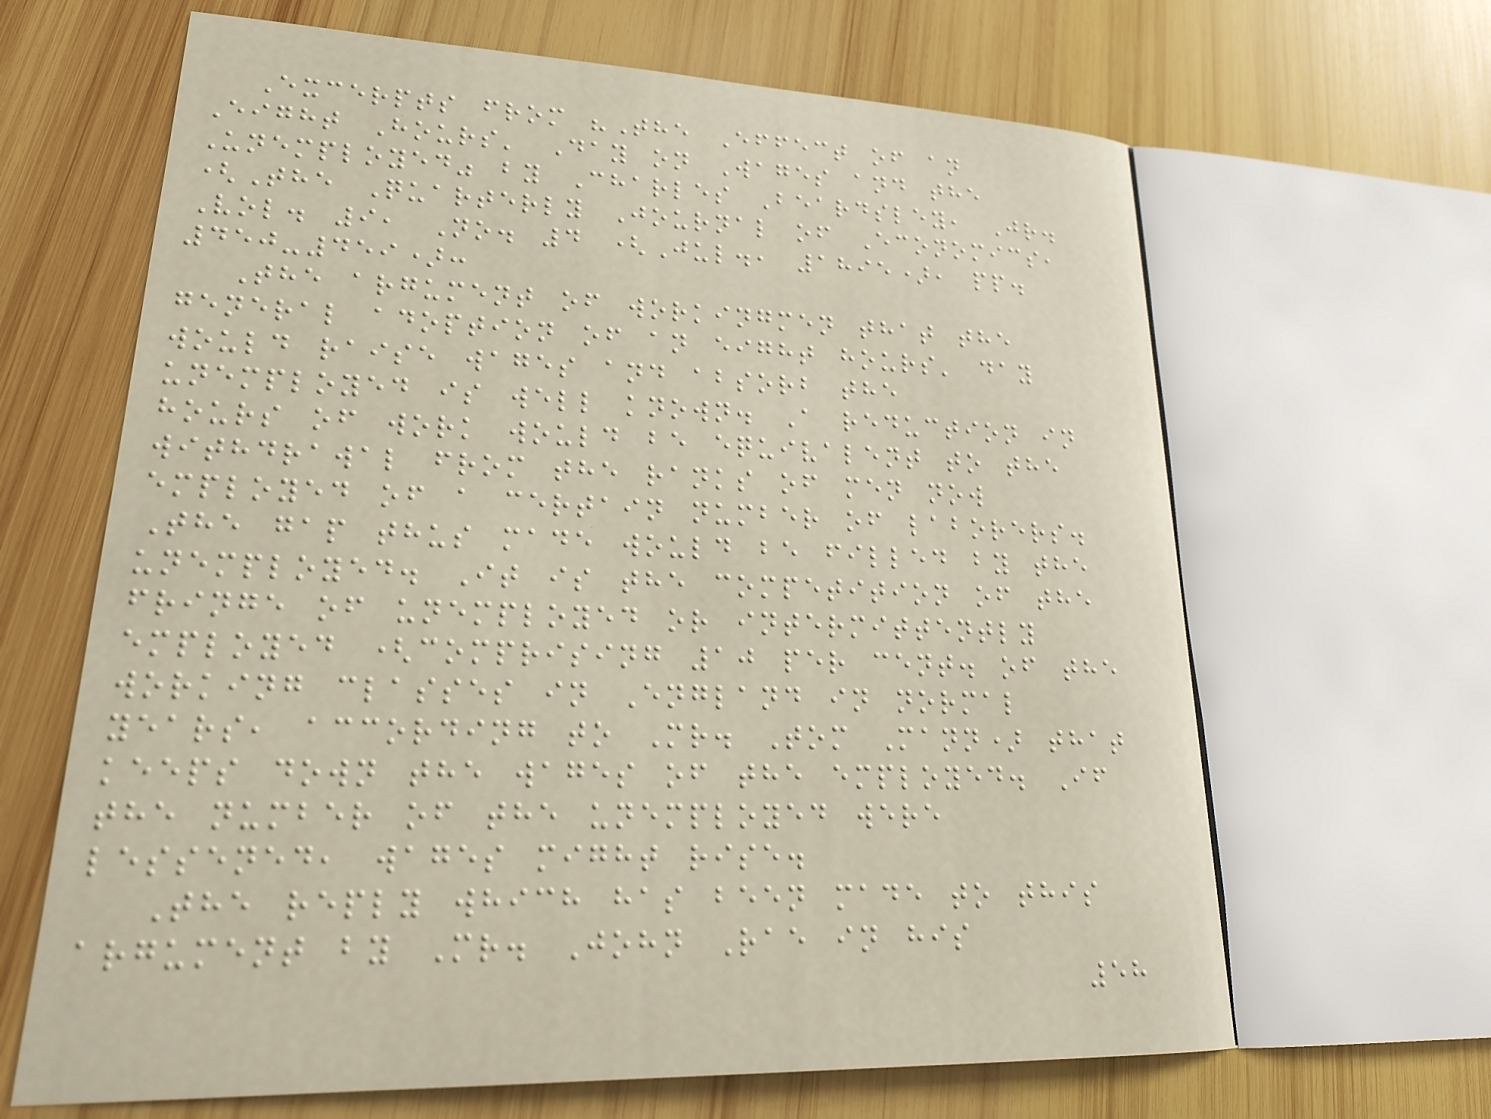Excerpts from "The Effect of an
Eight Hours' Day on Wages and the
Unemployed" by Charles Beardsley, Jr.
(The Quarterly Journal of Economics,
Vol. 9, No. 4 (Jul., 1895), pp.
450-459):
The argument of workingmen that the
general adoption of an eight hours' day
would raise wages and absorb the
unemployed is well known. A reduction in
hours of work would be equivalent to the
withdrawal from the ranks of men now
employed of a certain number of laborers.
The gap thus made would be filled by the
unemployed. It is the competition of the
fringe of unemployed or intermittently
employed (comprising 10 per cent. of the
working classes in England in normal
years, according to Mr. Tom Mann) that
keeps down the wages of the employed. If
the number of the unemployed were
lessened, wages might rise.
The reply which has been made to this
argument by Mr. John Rae in his
58
